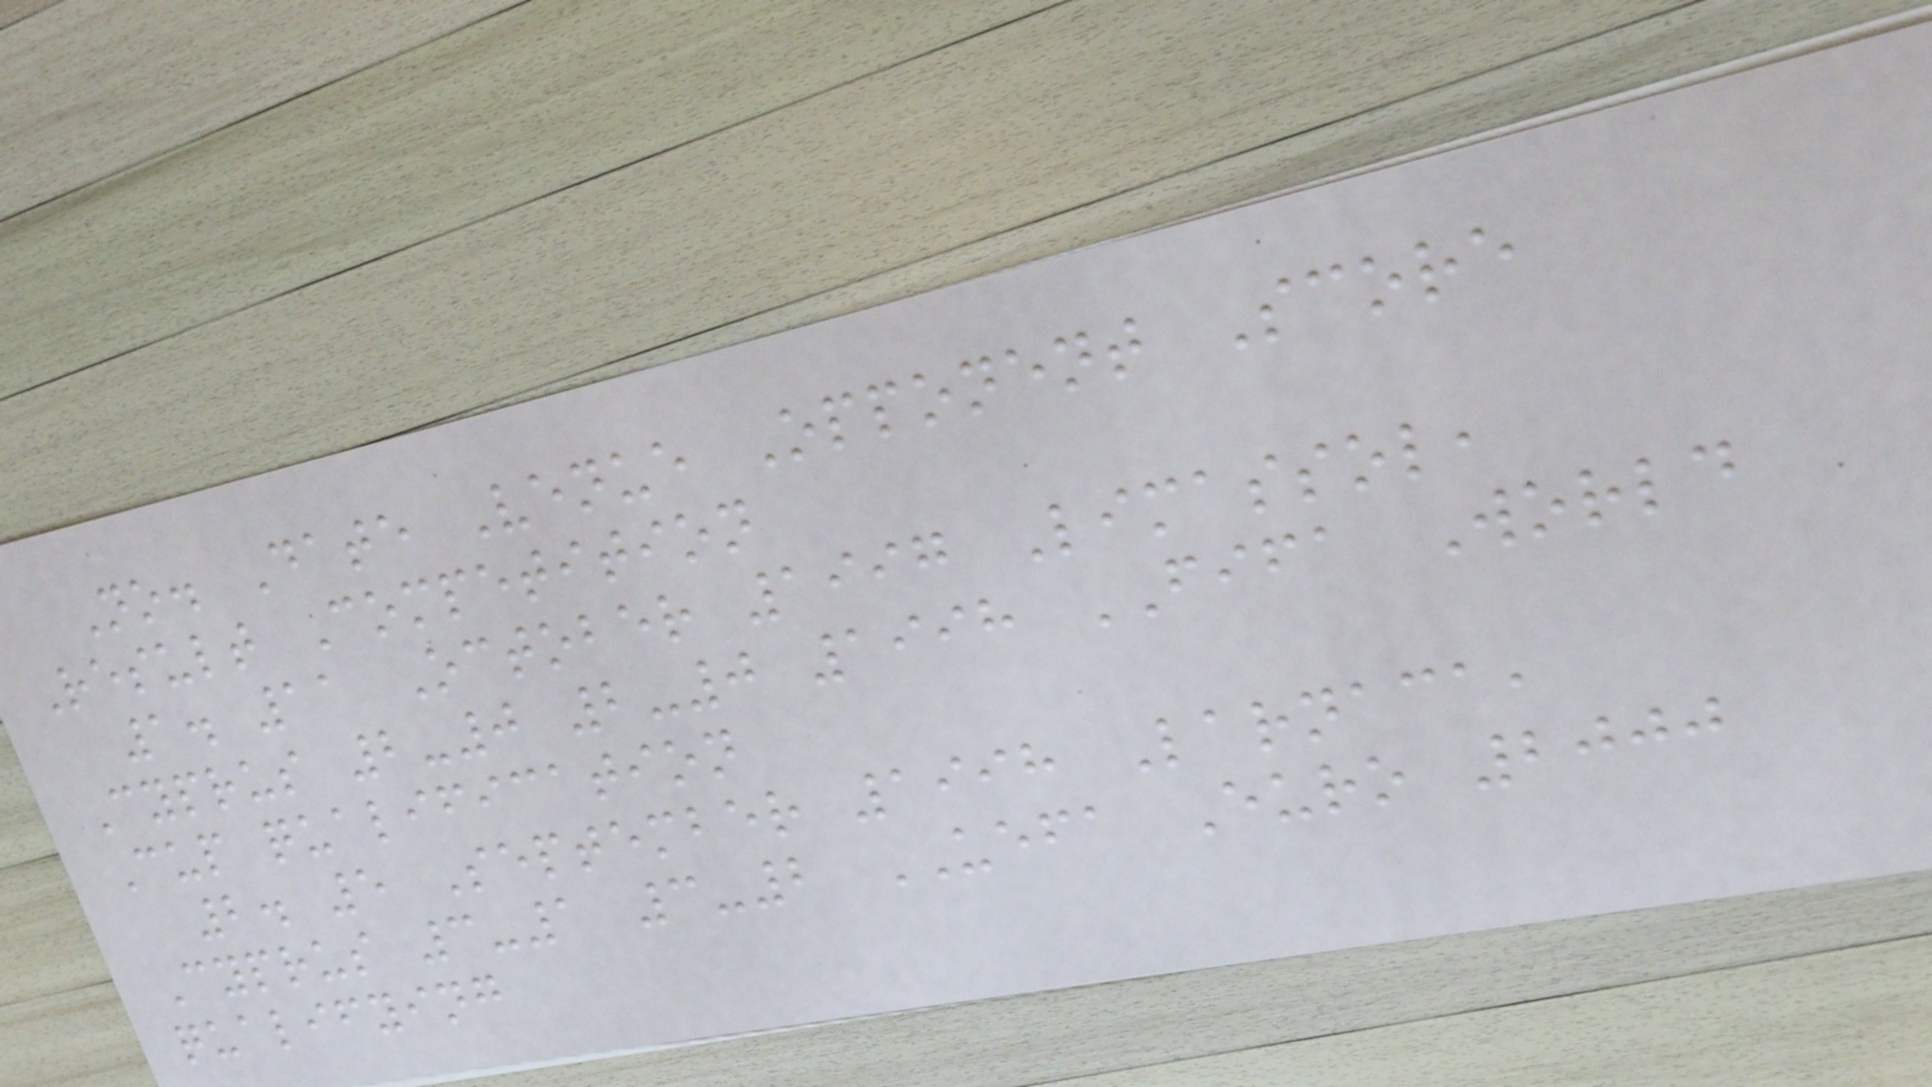No. Date Venue Opponent Score
Result Competition
1. 11 October 1997 Limassol,
Cyprus 2-0 2-0 1998 FIFA World
Cup qualification
2. 5 September 1998 Larnaca,
Cyprus 3-1 3-2 UEFA Euro 2000
qualifying
